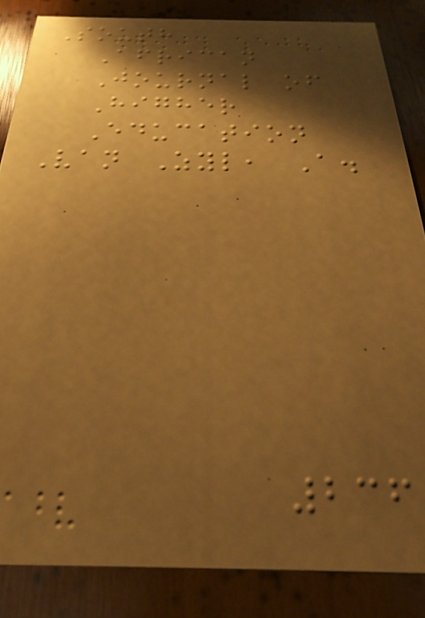South
African
Journal of
Higher
Education
Van Zyl, A.
236
